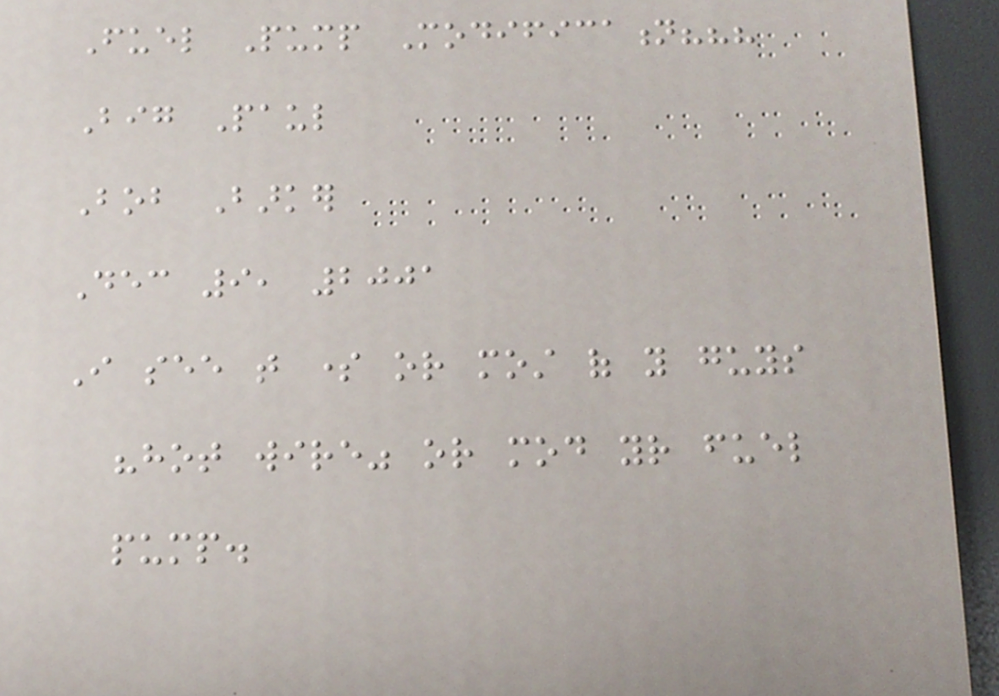Fuel Pump Modification???
Big Paul
Bob Barker
Dec 9, 2001
I see that some or most of you guys
"hot wire" or mod your fuel
pump.
